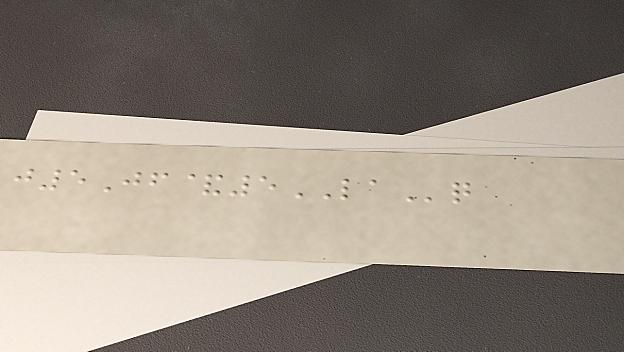j5Jf&5LAq
